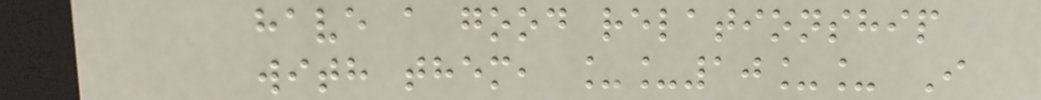have a good relationship
with them, __10__ I
